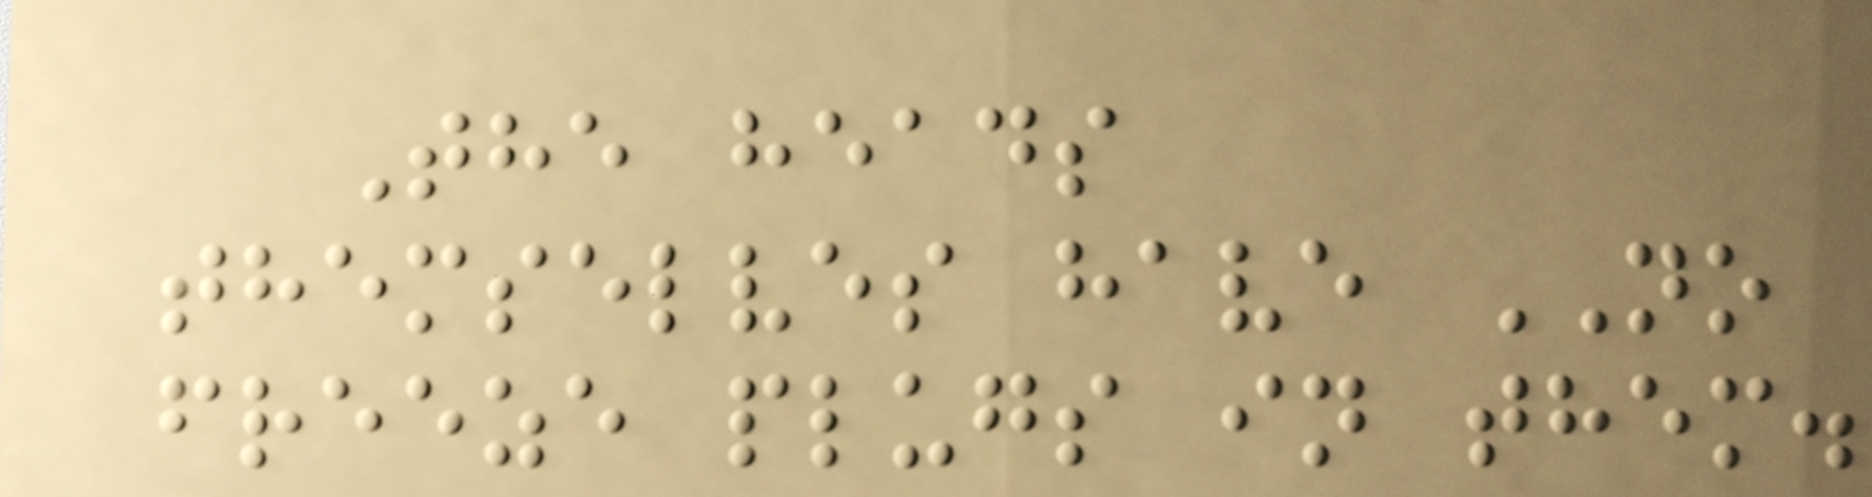The heads
themselves have NO
freeze plugs in them.
